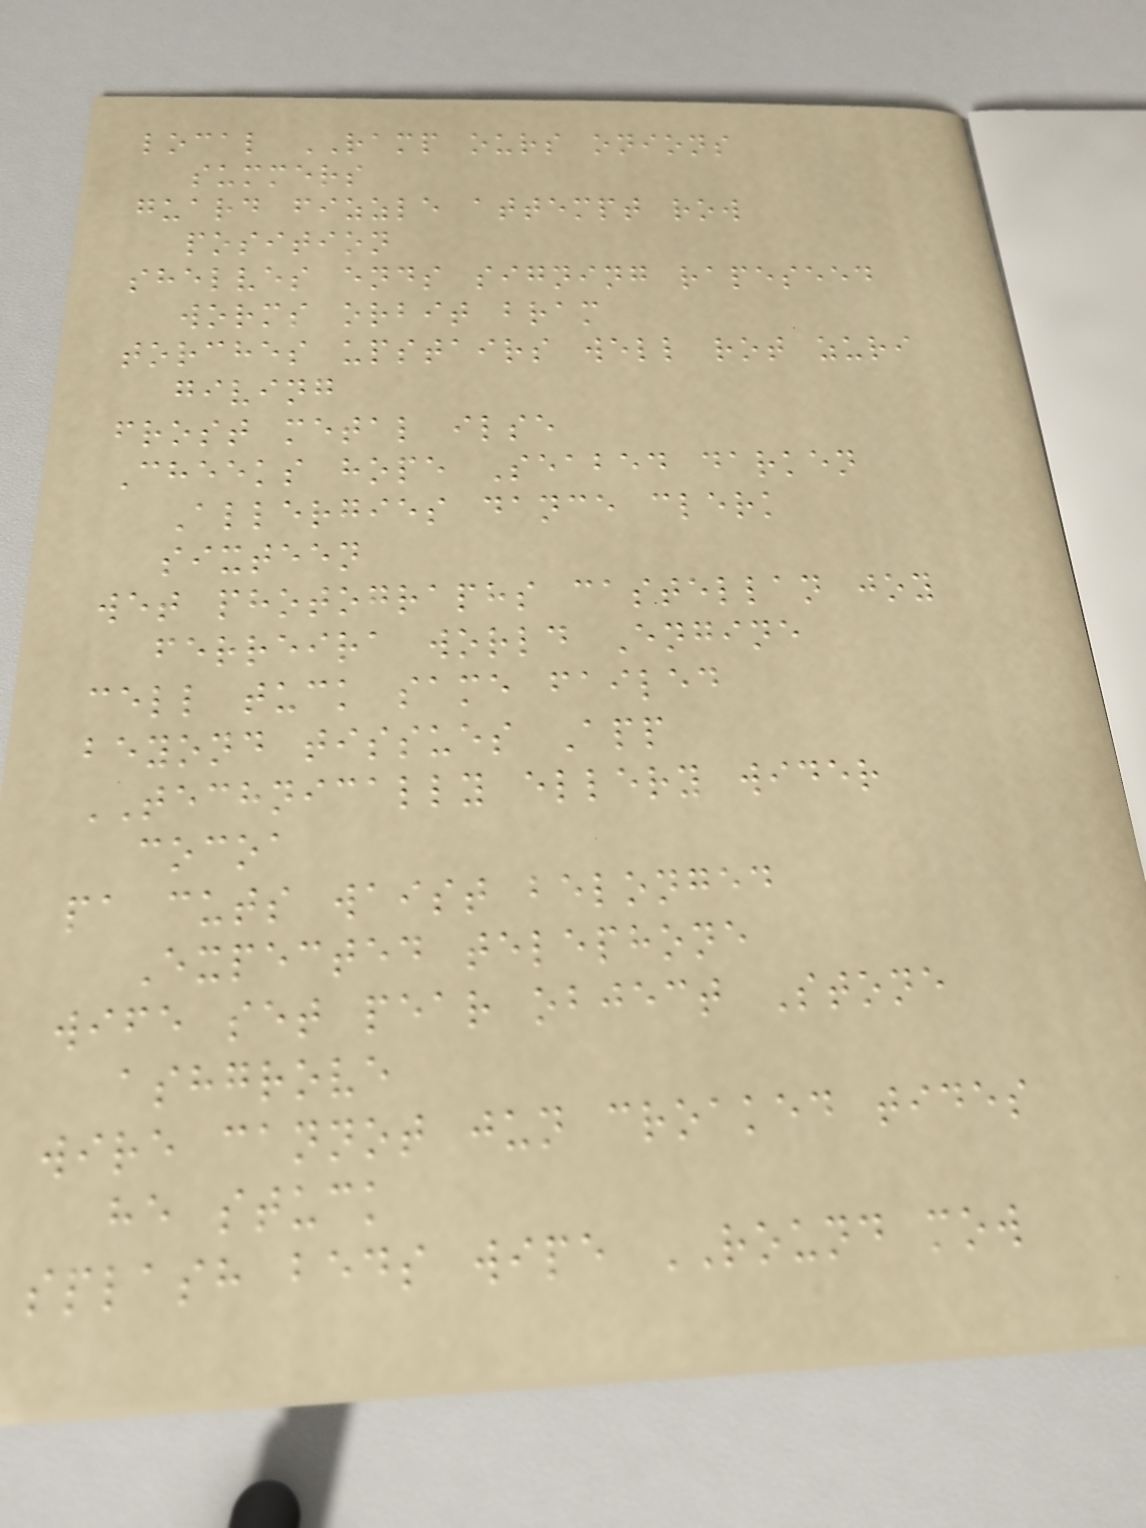local RAMP ours onions
summers
guard fizzle attempt row
position
shelves ends signing rapeseed
worms orbit bram
torches upstairs well rot zuri
giving
frost metal ilse
Cheeks hope Seabed darken
Allergies dance clerk
sixteen
wet photographs castellan joy
ferreira world Engine
cell tuck same failed
beyond tissues App
TECHNICALLY ellery wider
cocoa
pa cuts waist belonged
Expected telephone
wife set pear object Stone
ashgrove
wire cannot jun croaked tides
he stuck
splash beds wipe ROUND mow
